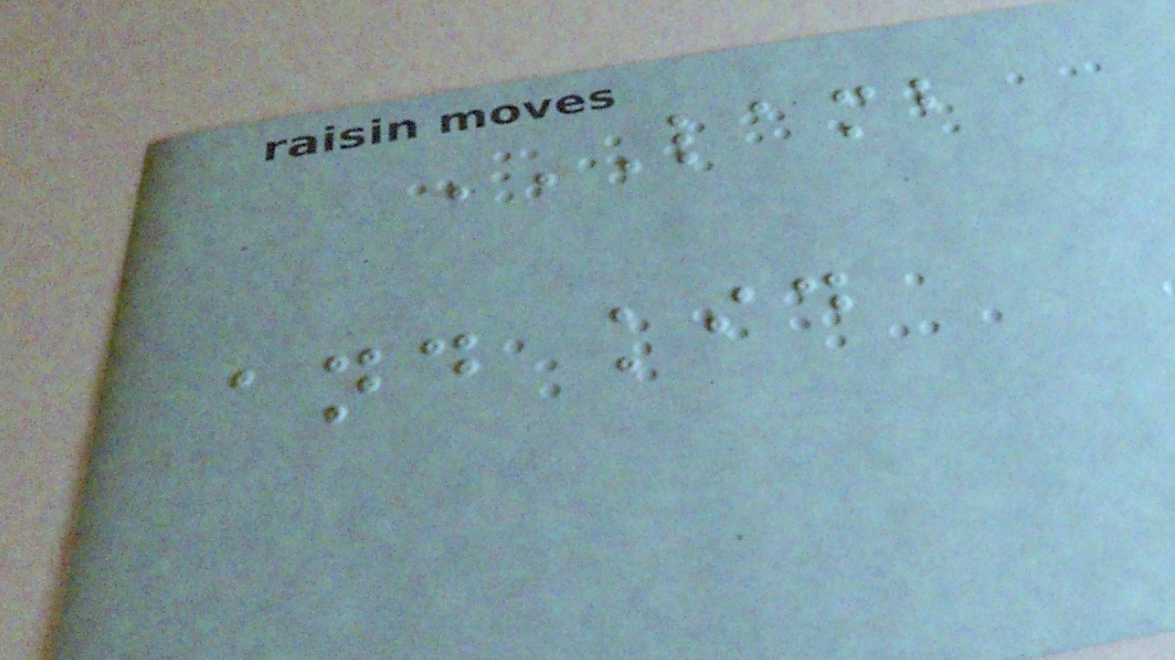LAMB
AND KID
